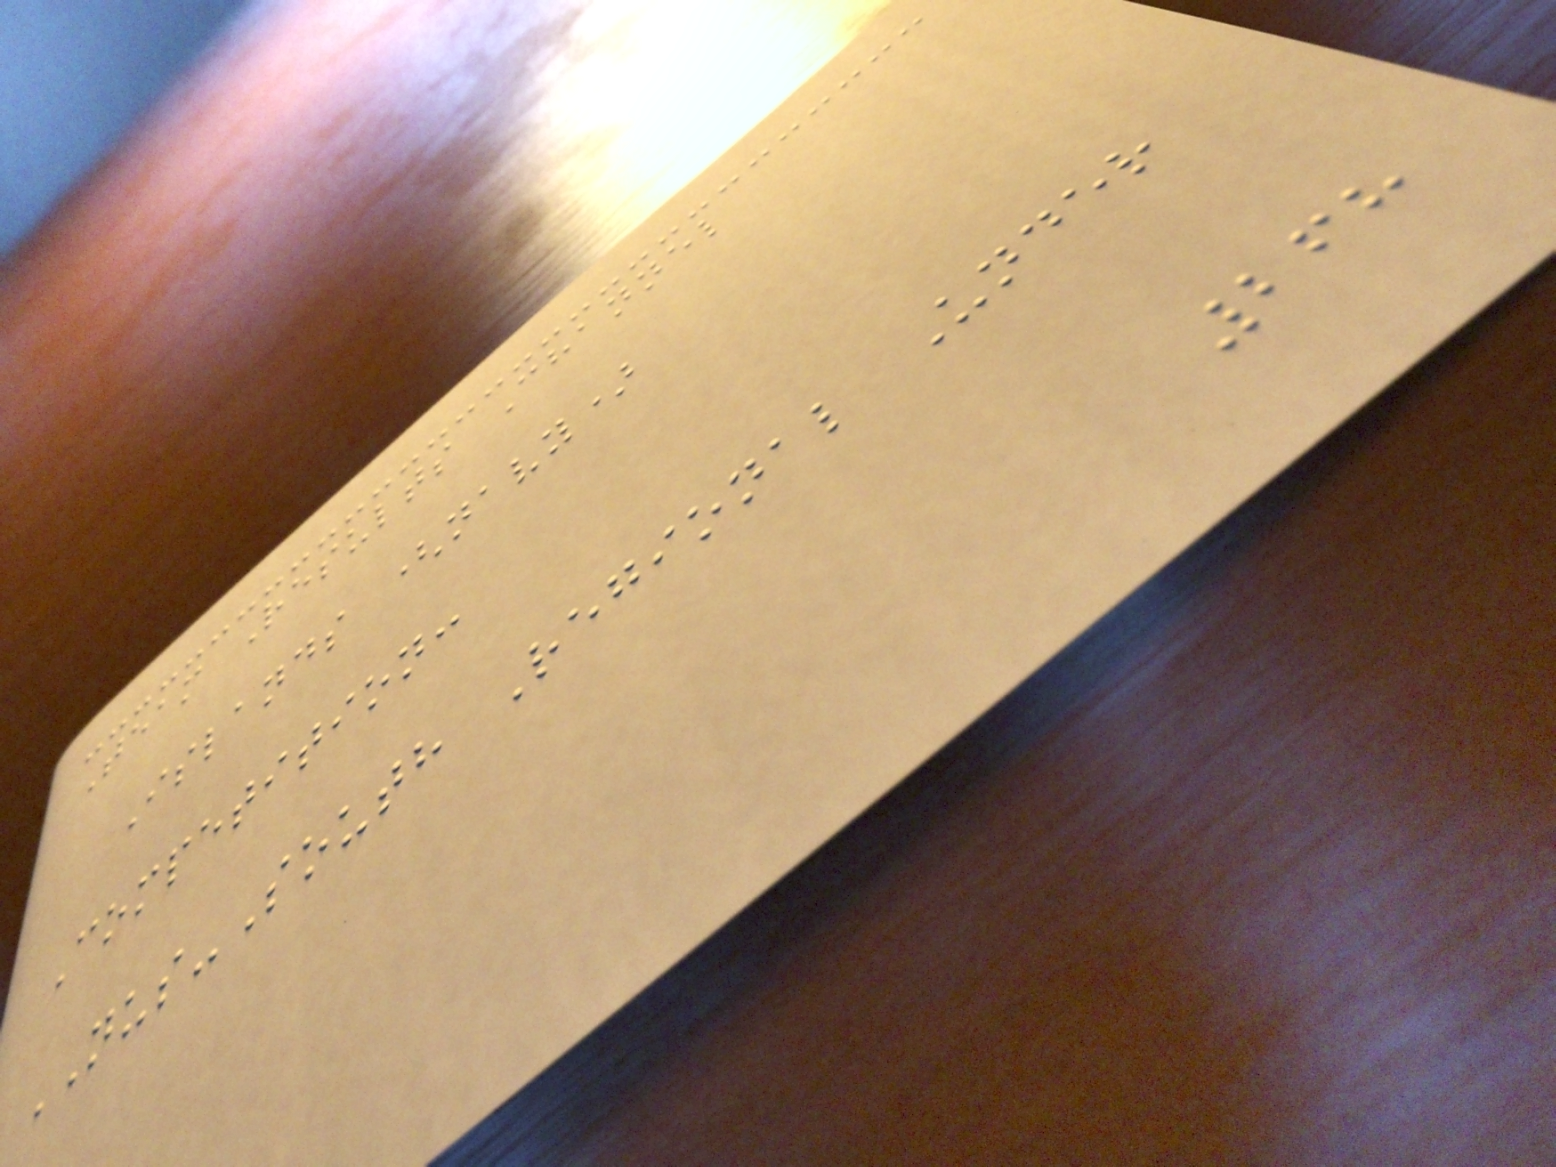Team Results Channel
Islands (navy)
Competition:
NUS-South Regional Under
268
